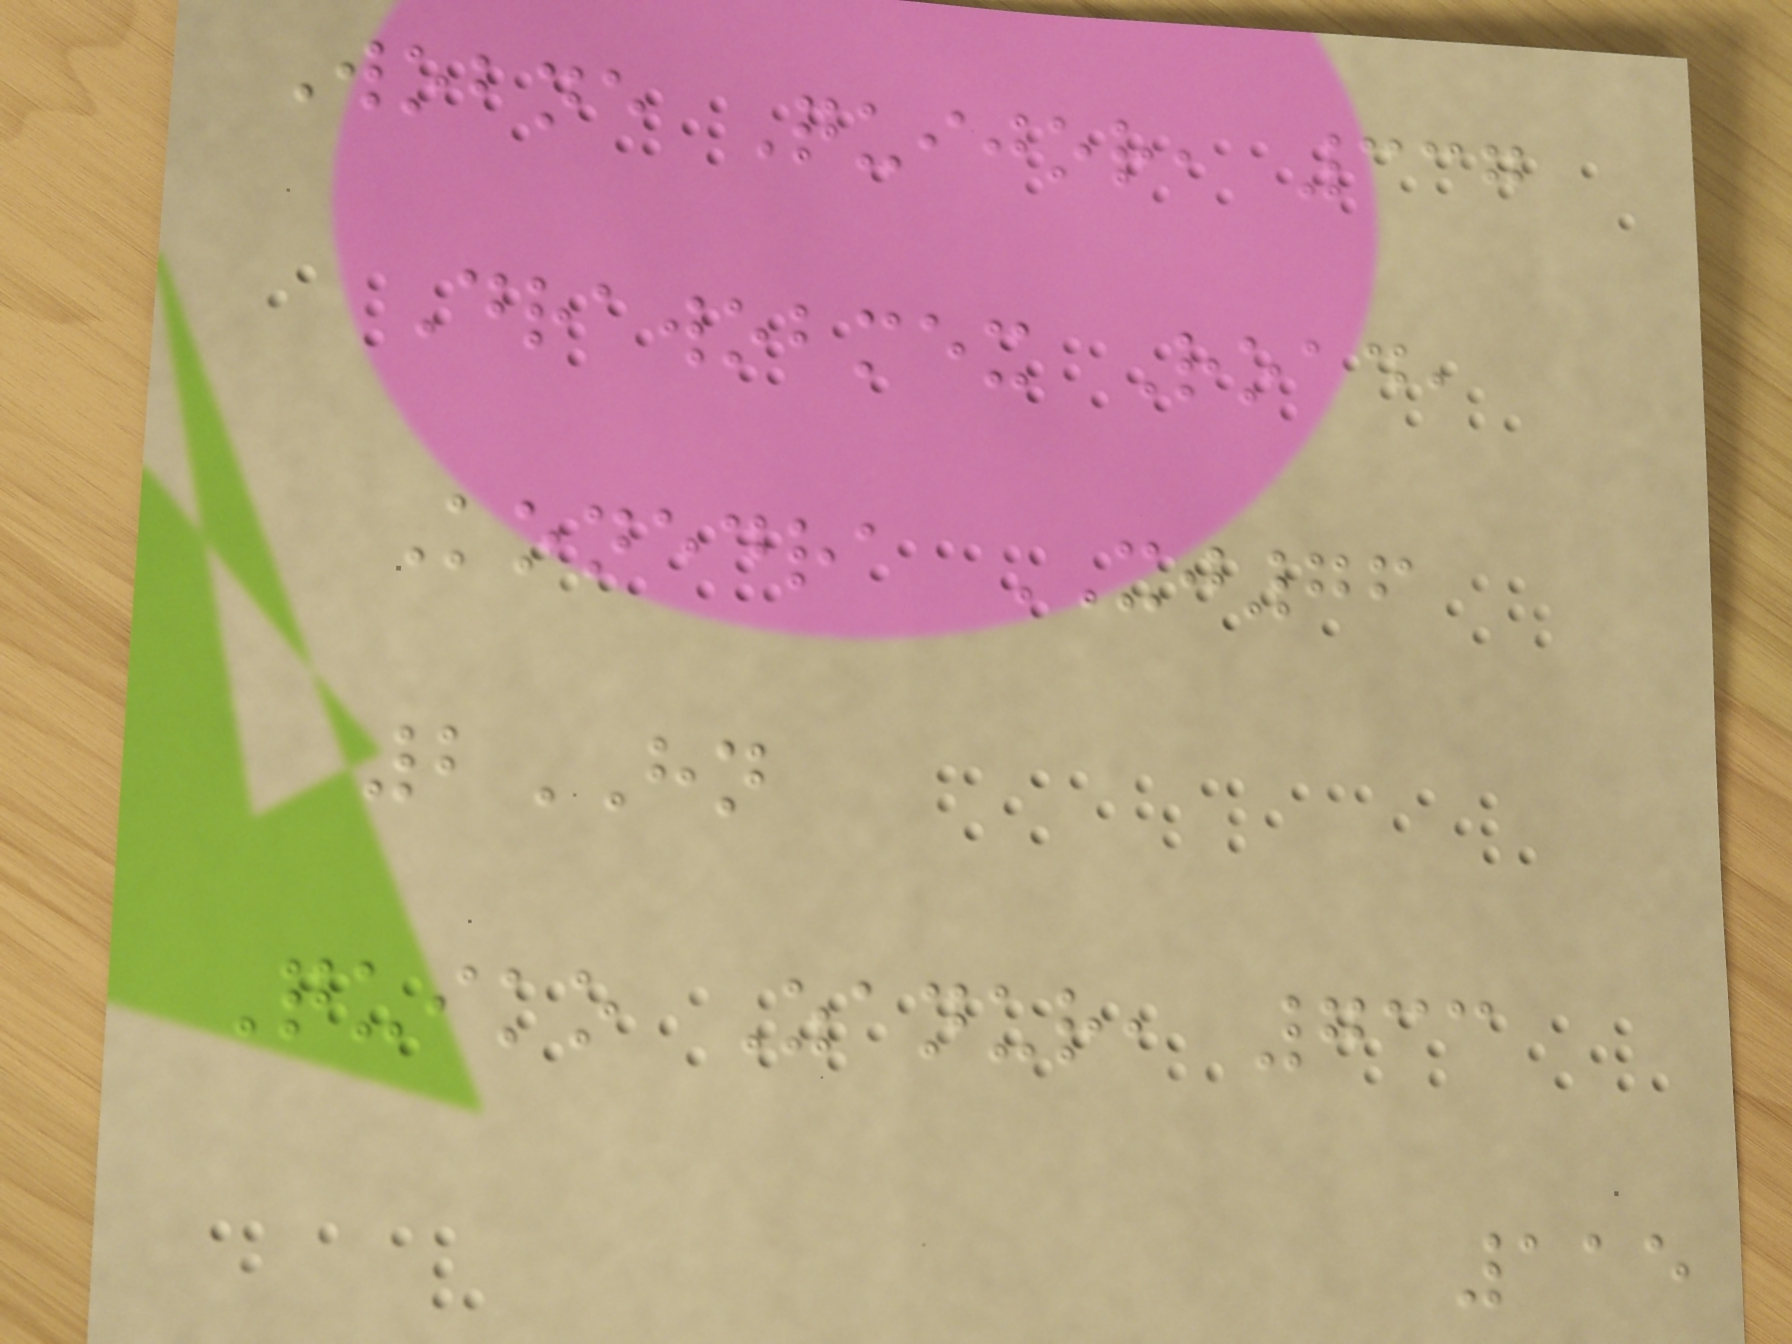Wobne Quijor, 337
Drawobmex Road,
Konedra XJ76
2HN
Quiko Zanur, 733
115
